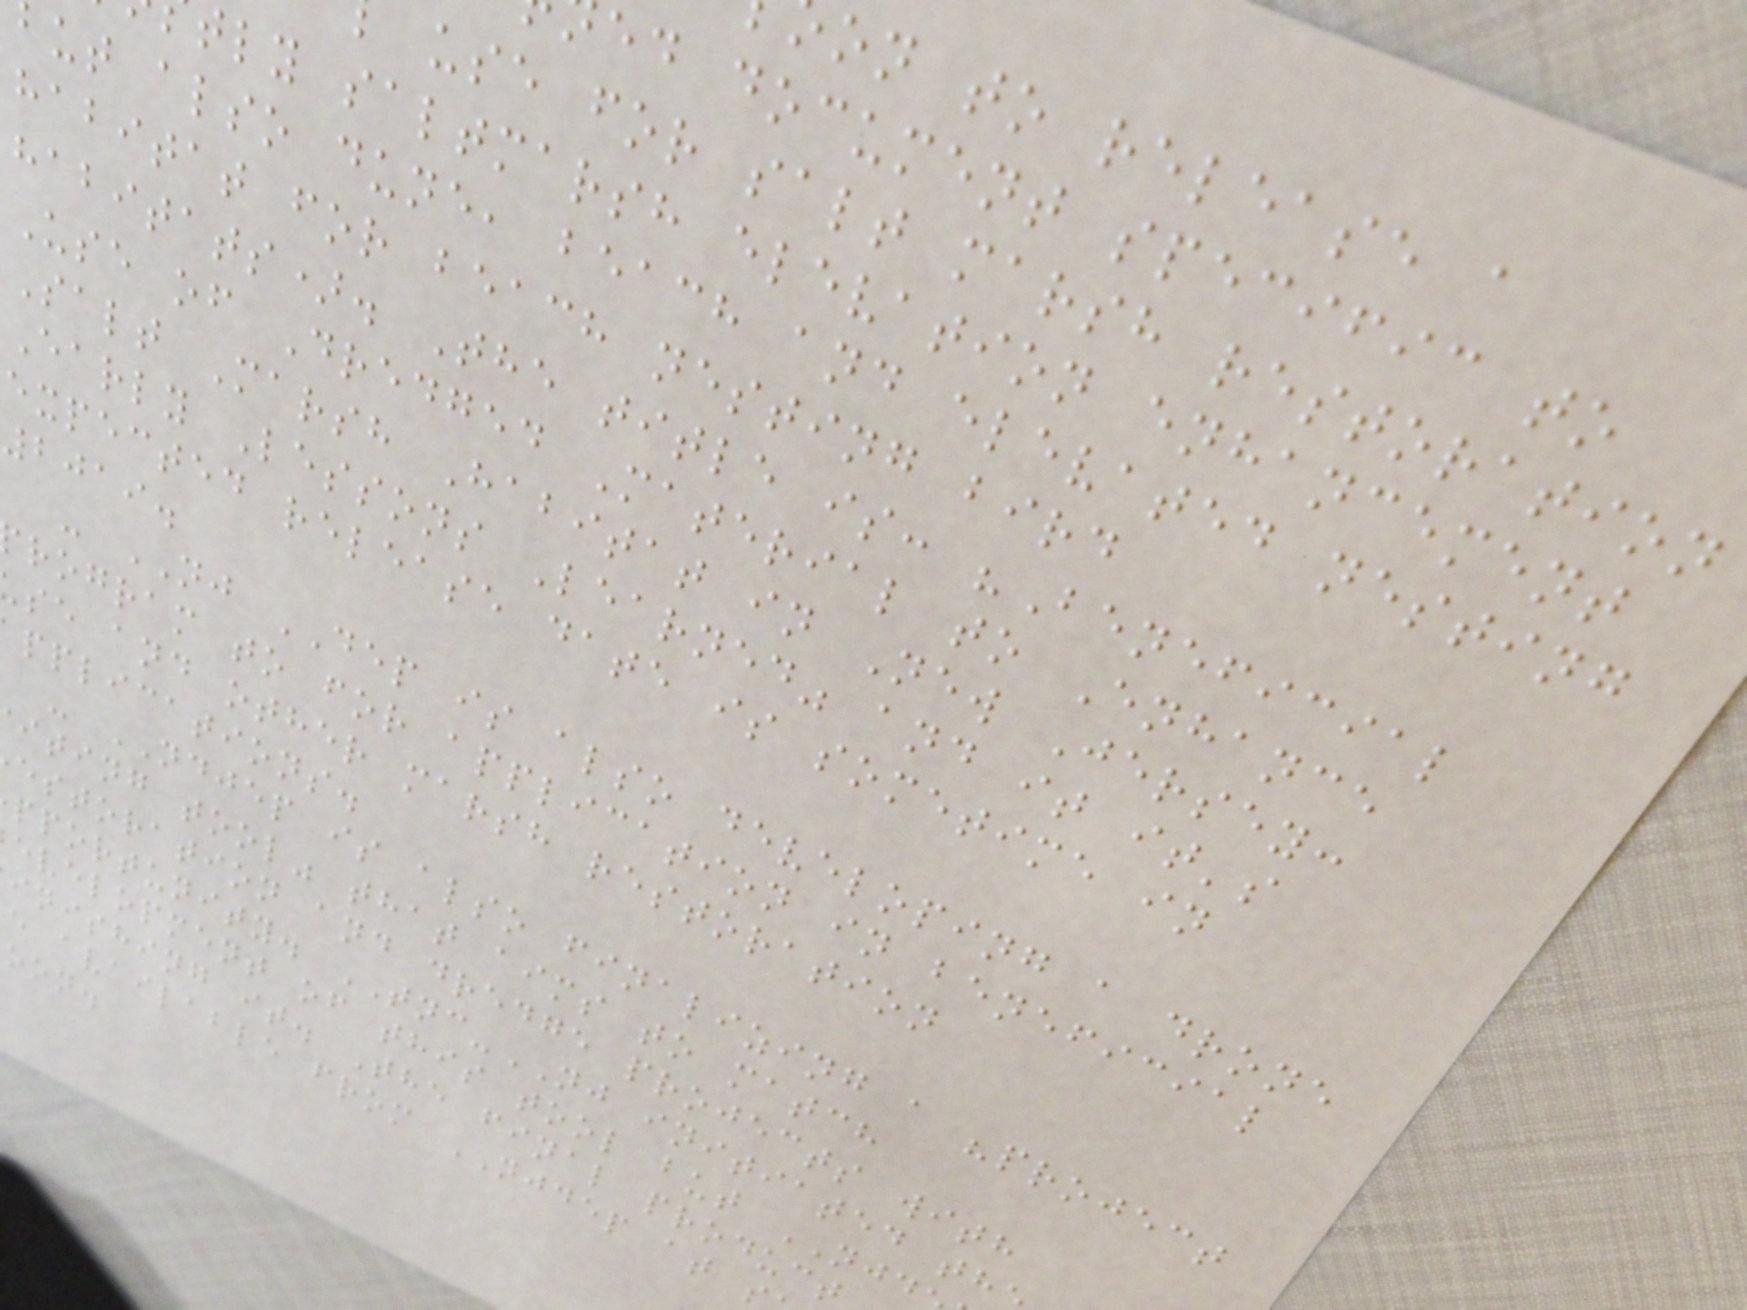on to release a
ed document specific to
use for salt marsh restoration
tly saltmarsh elevation enhancement
ut also dune, beach and elevated nesting
habitat for beach nesting bird
habitats). The title is: "Beneficial
Use of Dredged Material to Enhance
Salt Marsh Habitat in New Jersey:
Early Lessons Learned" and it it's
expected release date is sometime in
2019.
- NJ DEP is also developing a drone
rogram to for application in beneficial
se and other marsh restoration
pplications.
- NDJEP is also finalizing a "project
iting tool" that aims to match
estoration and dredge projects with
pportunity. TNC-NJ initiated th
evelopment of this tool but NJD
inishing it. The final product
e available from NJDEP at s
oon.
